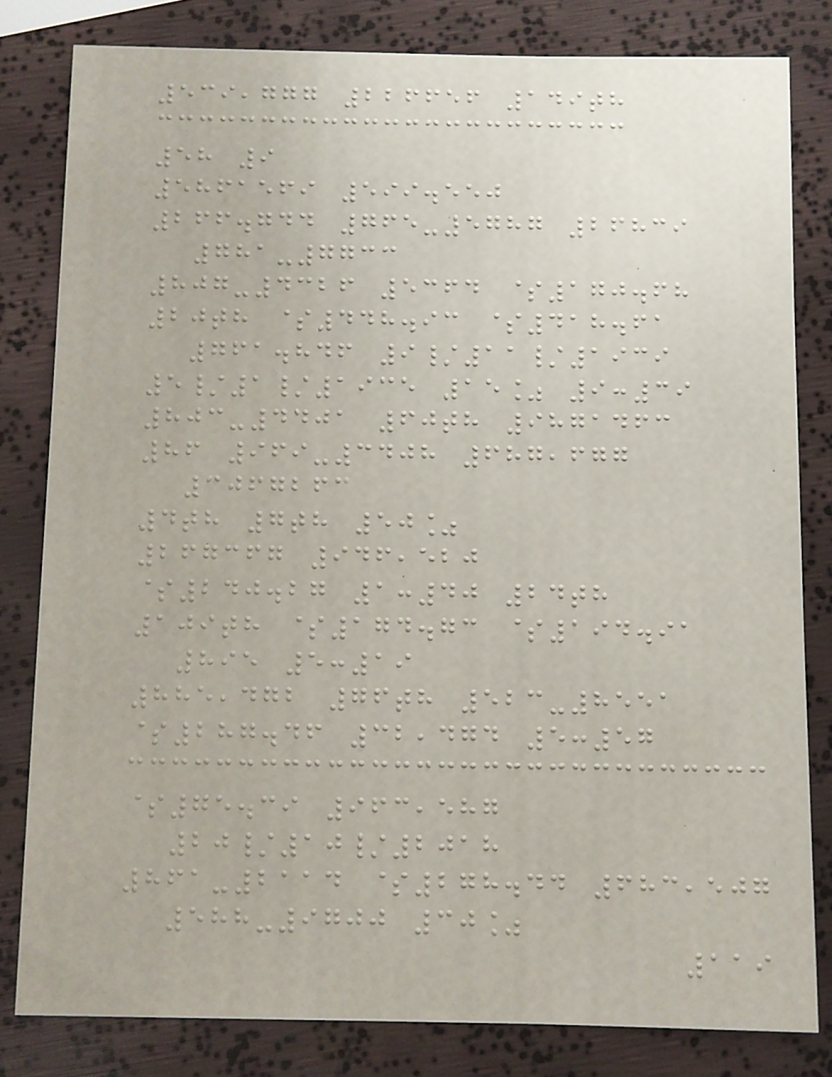539,777 226656 149th
58 9
5861569 599.550
266.744 765-5787 26839
781-7733
807-4326 5364 $170.68
20th $448.93 $418.61
761.846 9/11/1939
5/1/1935 15% 9:39
803-4401 60th 9871463
86 969-3408 687,677
3067263
4th 7th 50%
267367 946,520
$240.27 1:40 24th
109th $174.73 $194.91
895 5:19
885,472 76th 523-8551
$287.46 32,474 5:57
$75.39 963,587
20/10/2018
861-2114 $278.44 683,507
588-9700 30%
119
